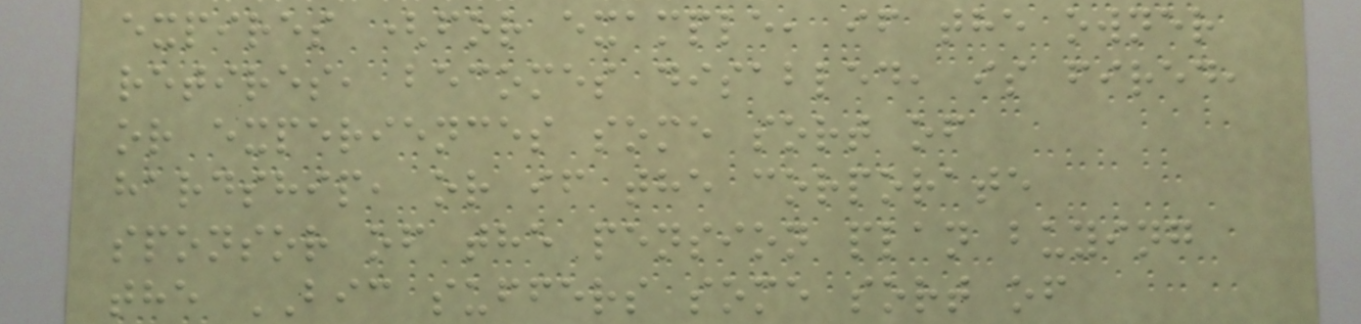expires (for example, if the owner
retires, becomes disabled, is fired,
or experiences some sort of
hardship, or if the corporate
sponsor of the pension plan buying
the BIC suffers some sort of
